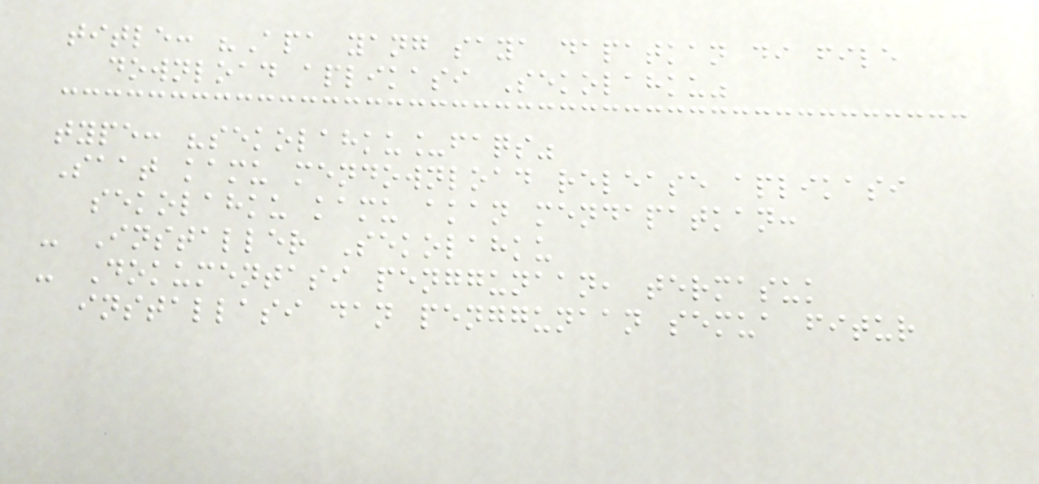title: "Apa yang saya dapatkan di file
download aplikasi Sekolahku"
type: "sekolahku_faqs"
Saat kamu mendownload release aplikasi
sekolahku kamu akan mendapatkan:
- Installer Sekolahku
- Dokumentasi penggunaan, termasuk
installasi dan penggunaan semua fitur
